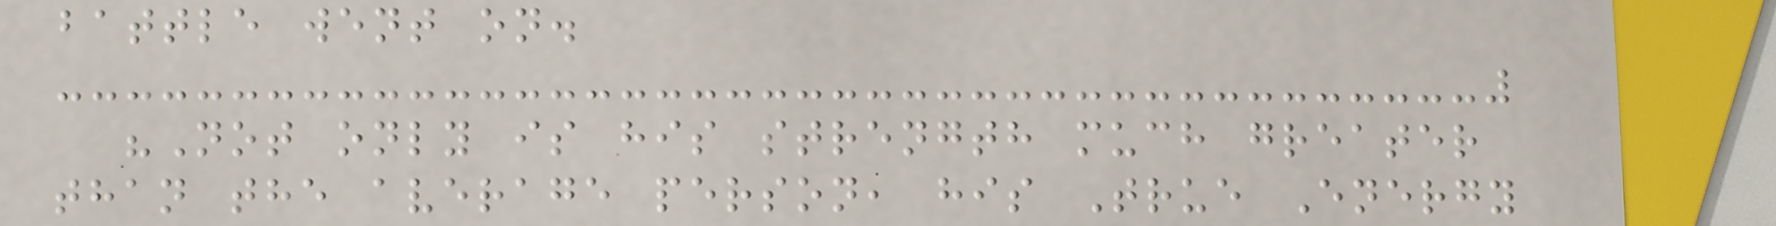battle went on.
"Not only is his strength much greater
than the average person, his True Energy
